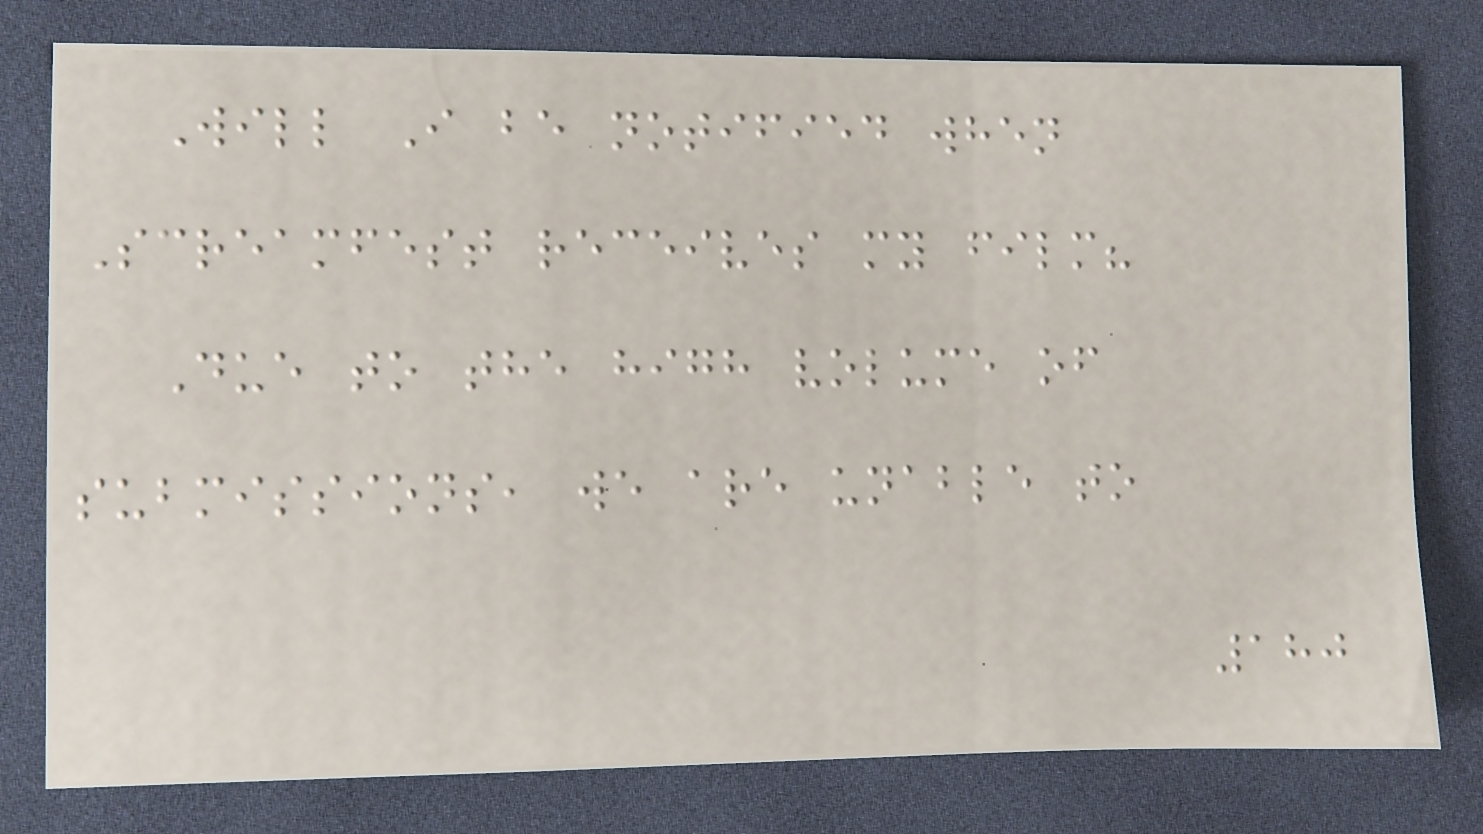Will I be notified when
Screamfest receives my film?
Due to the high volume of
submissions, we are unable to
180
